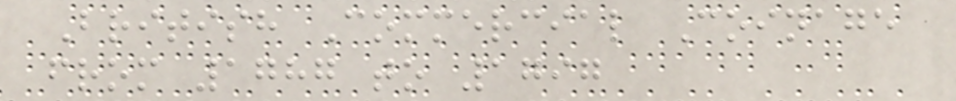British Commercial Coinage
from 1787 to 1797
